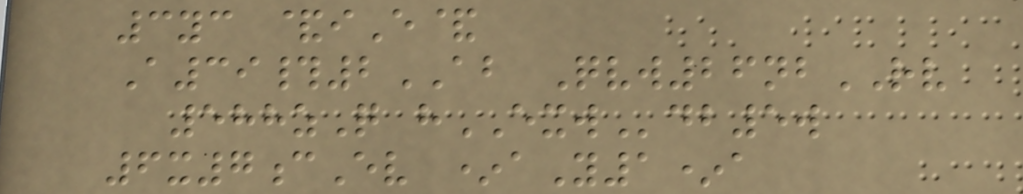3yc &iE&
A39#2AB Qvw26nbRV
588zQ hEXWdb5w
6x7cEv *aY1*a
